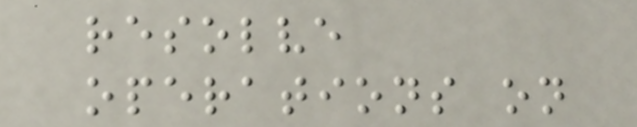resolve
operations on
